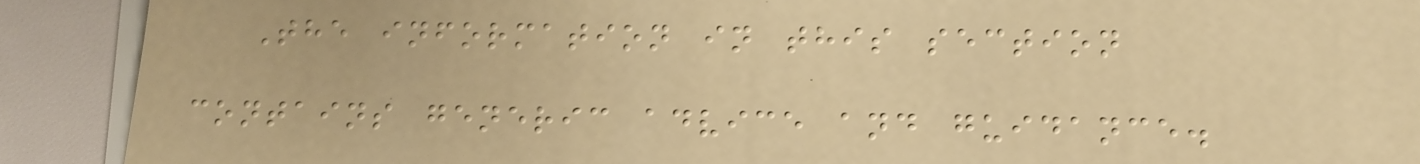The information in this section
contains generic advice and guidance.
